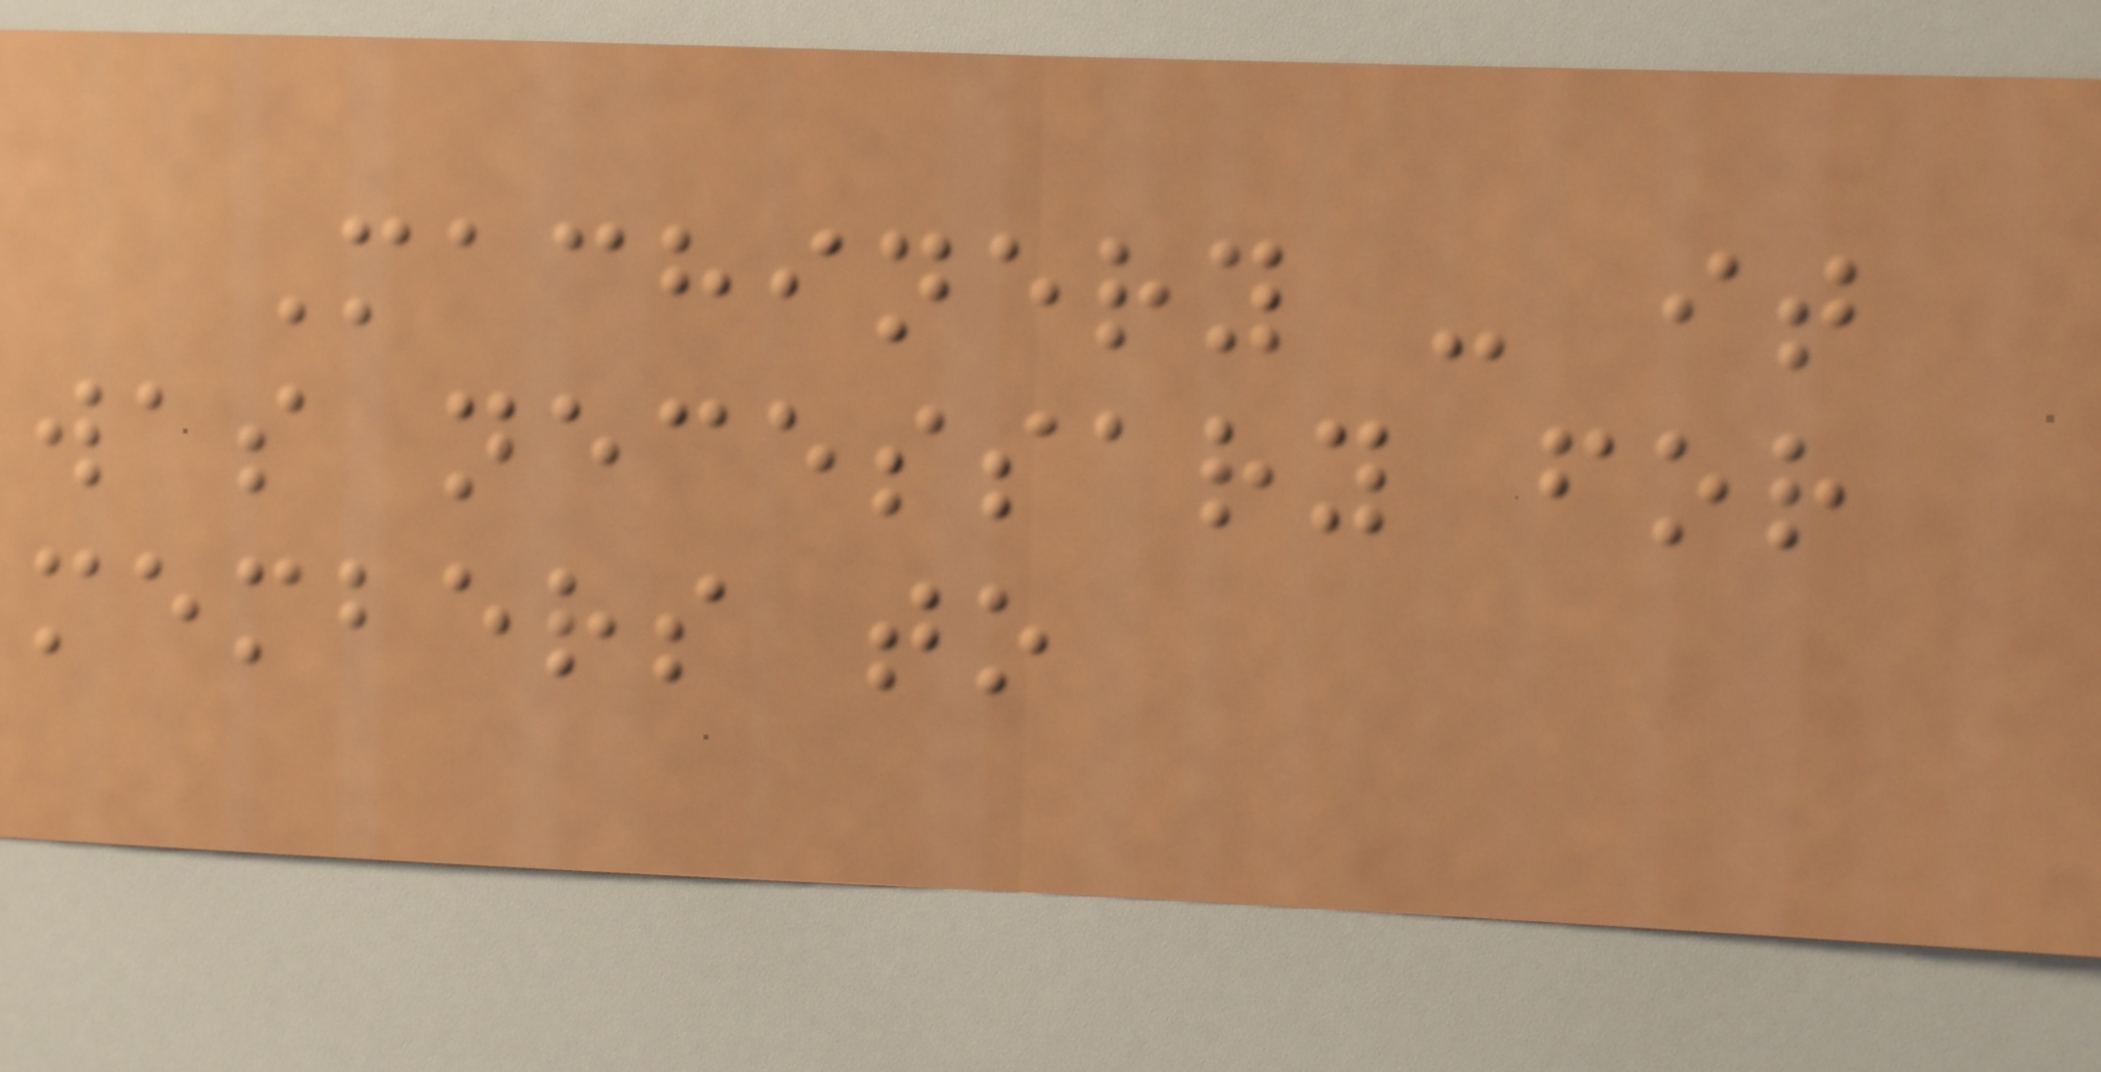Machinery - it
was necessary for
members to
